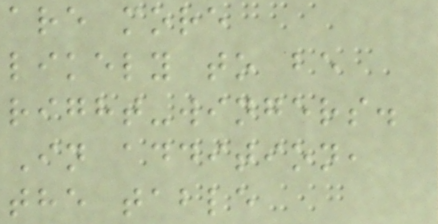are more
likely to be
right-wingers.
In addition,
the table
